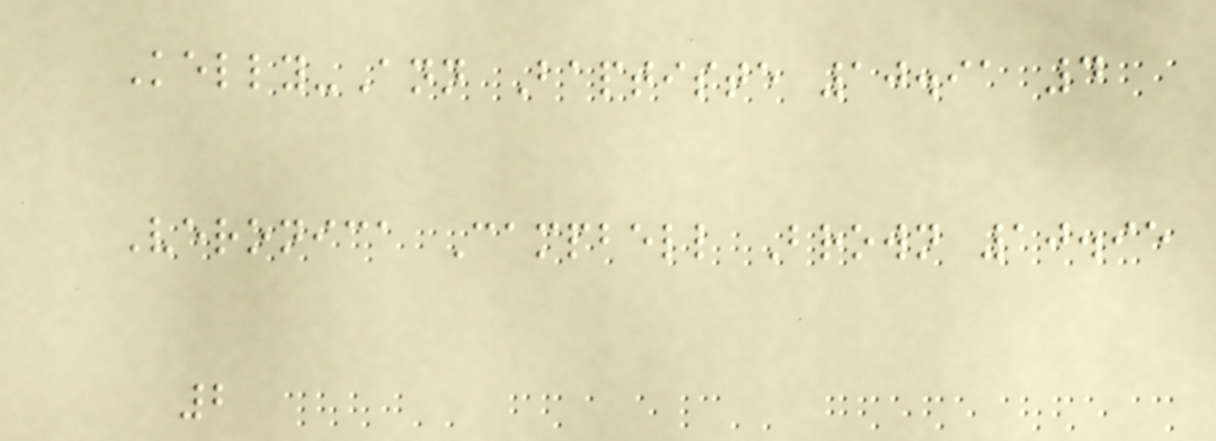Kelly-Ann Baptiste 10.91 4
Veronica Campbell Brown 10.95
2
